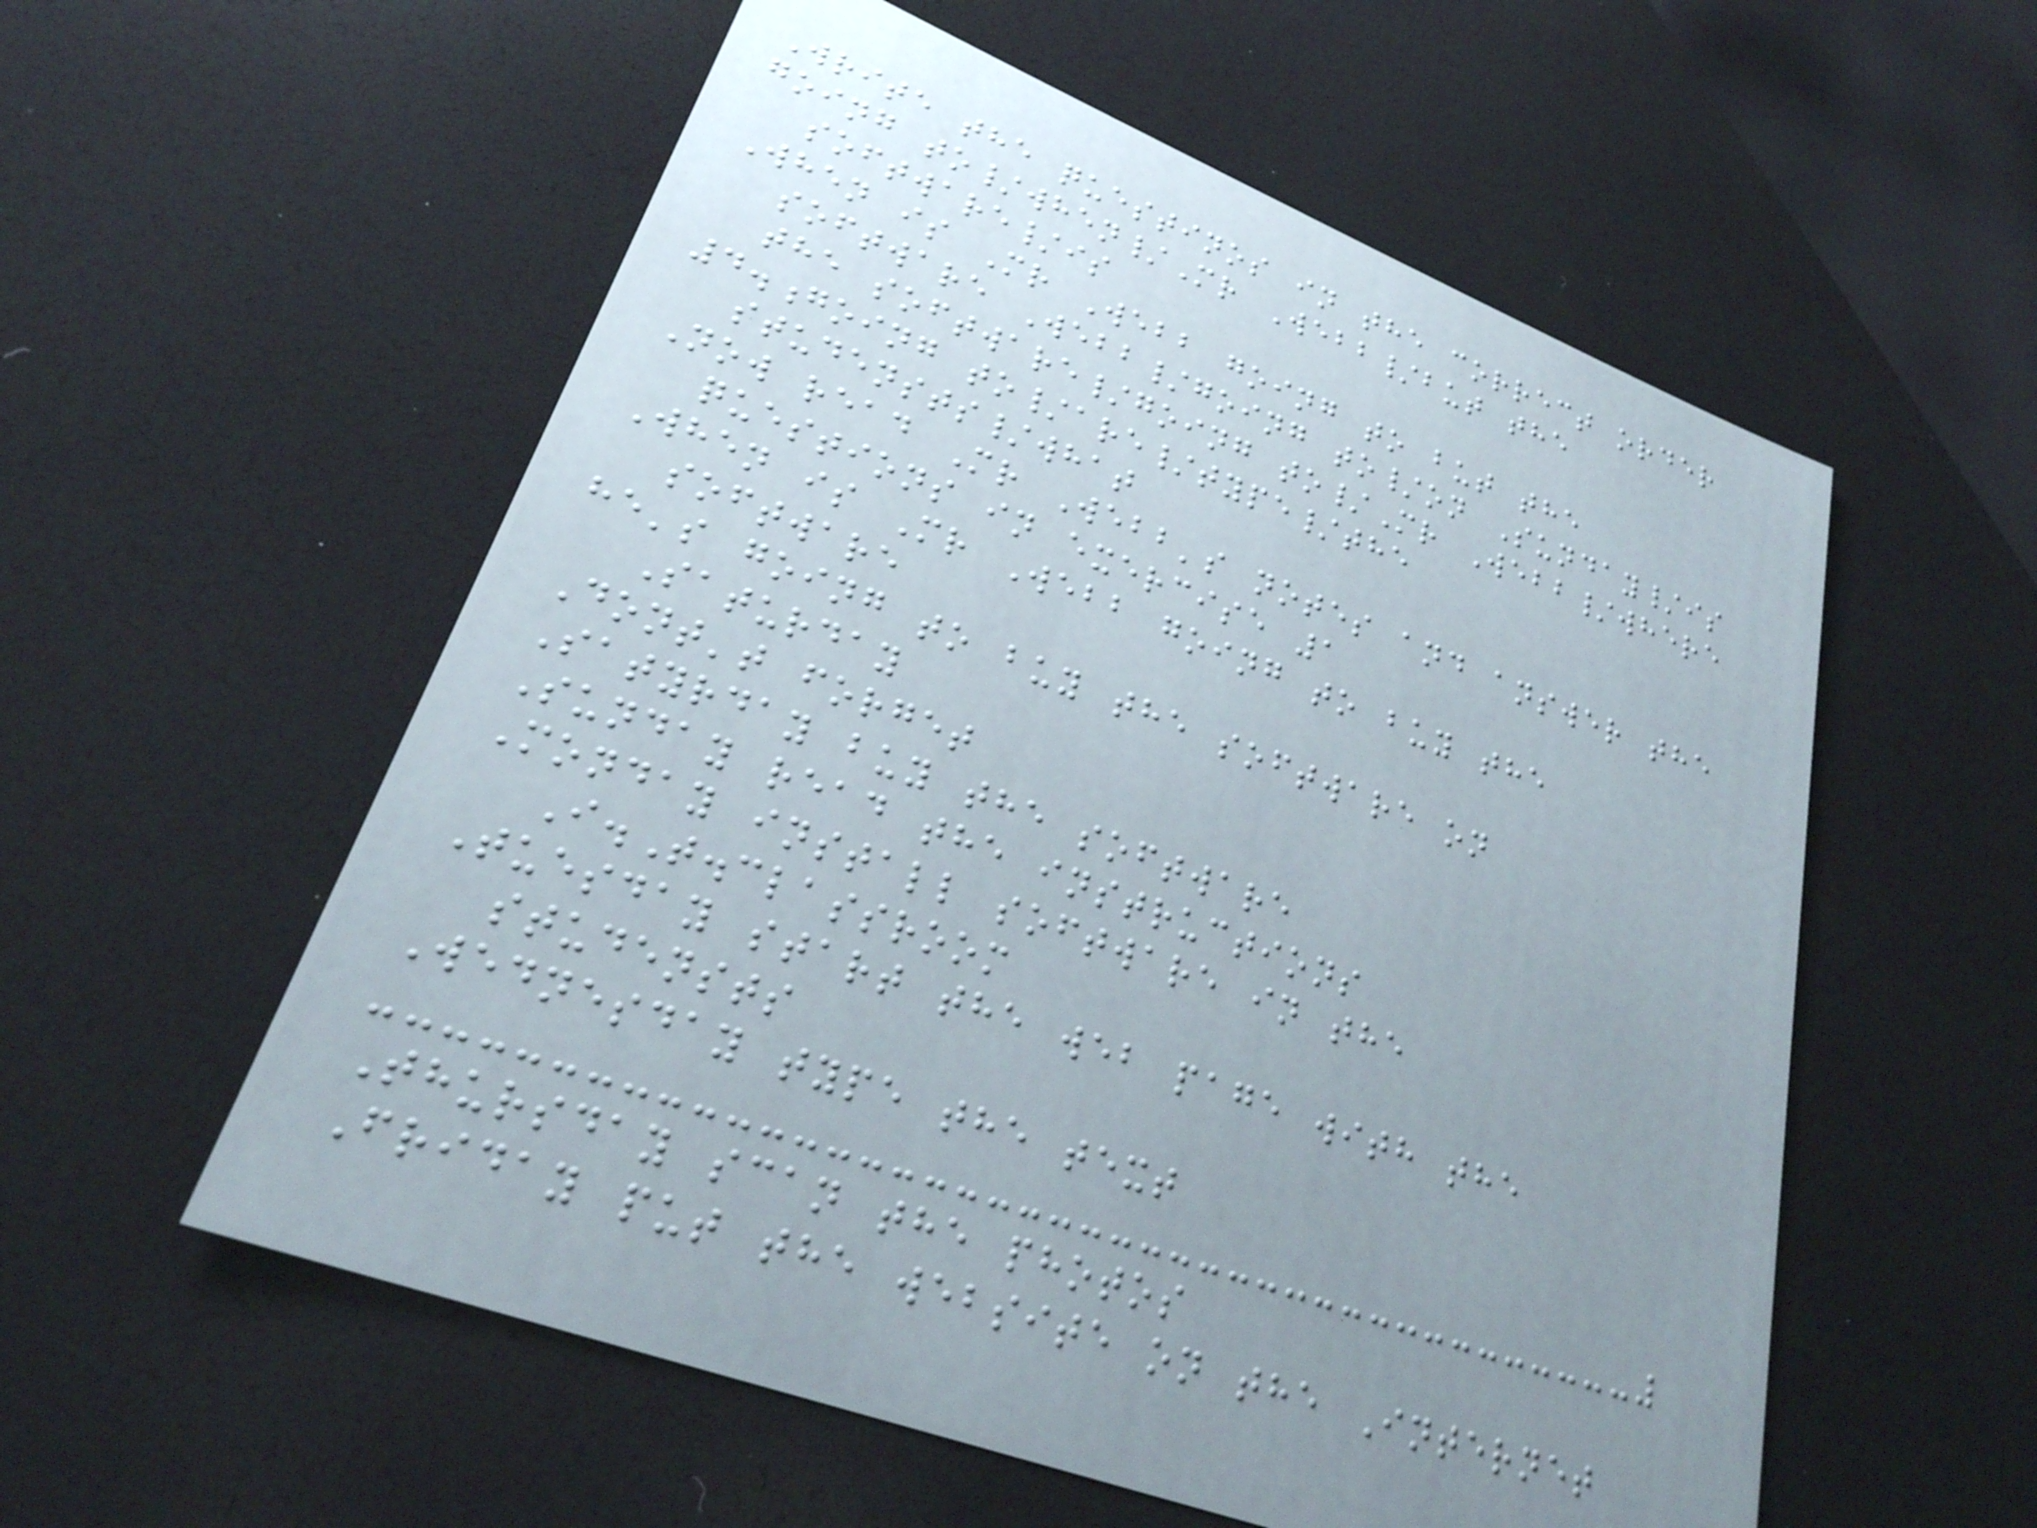Write the questinos in the correct order
going to/when/Mr Webb/but the
software/is
When is Mr Webb going to but the
software Webb/going to/on Sunday/is
the software/going to/Mr Webb/where
4.going to/are/type/the
studensts/what
Now read Mr Webb's notes and answer the
questions in exercise 1
When is Mr Webb going to buy the
software
he's going to buy the software on
Saturday
Dont't forget
Satyrday buy the software
Sunday read the instructions
Monday install software in the
I.T.classroom
Tuesday start the web page with the
studensts
Wednesday type the text
Thursday scan the photos
Friday put the website on the Internet
